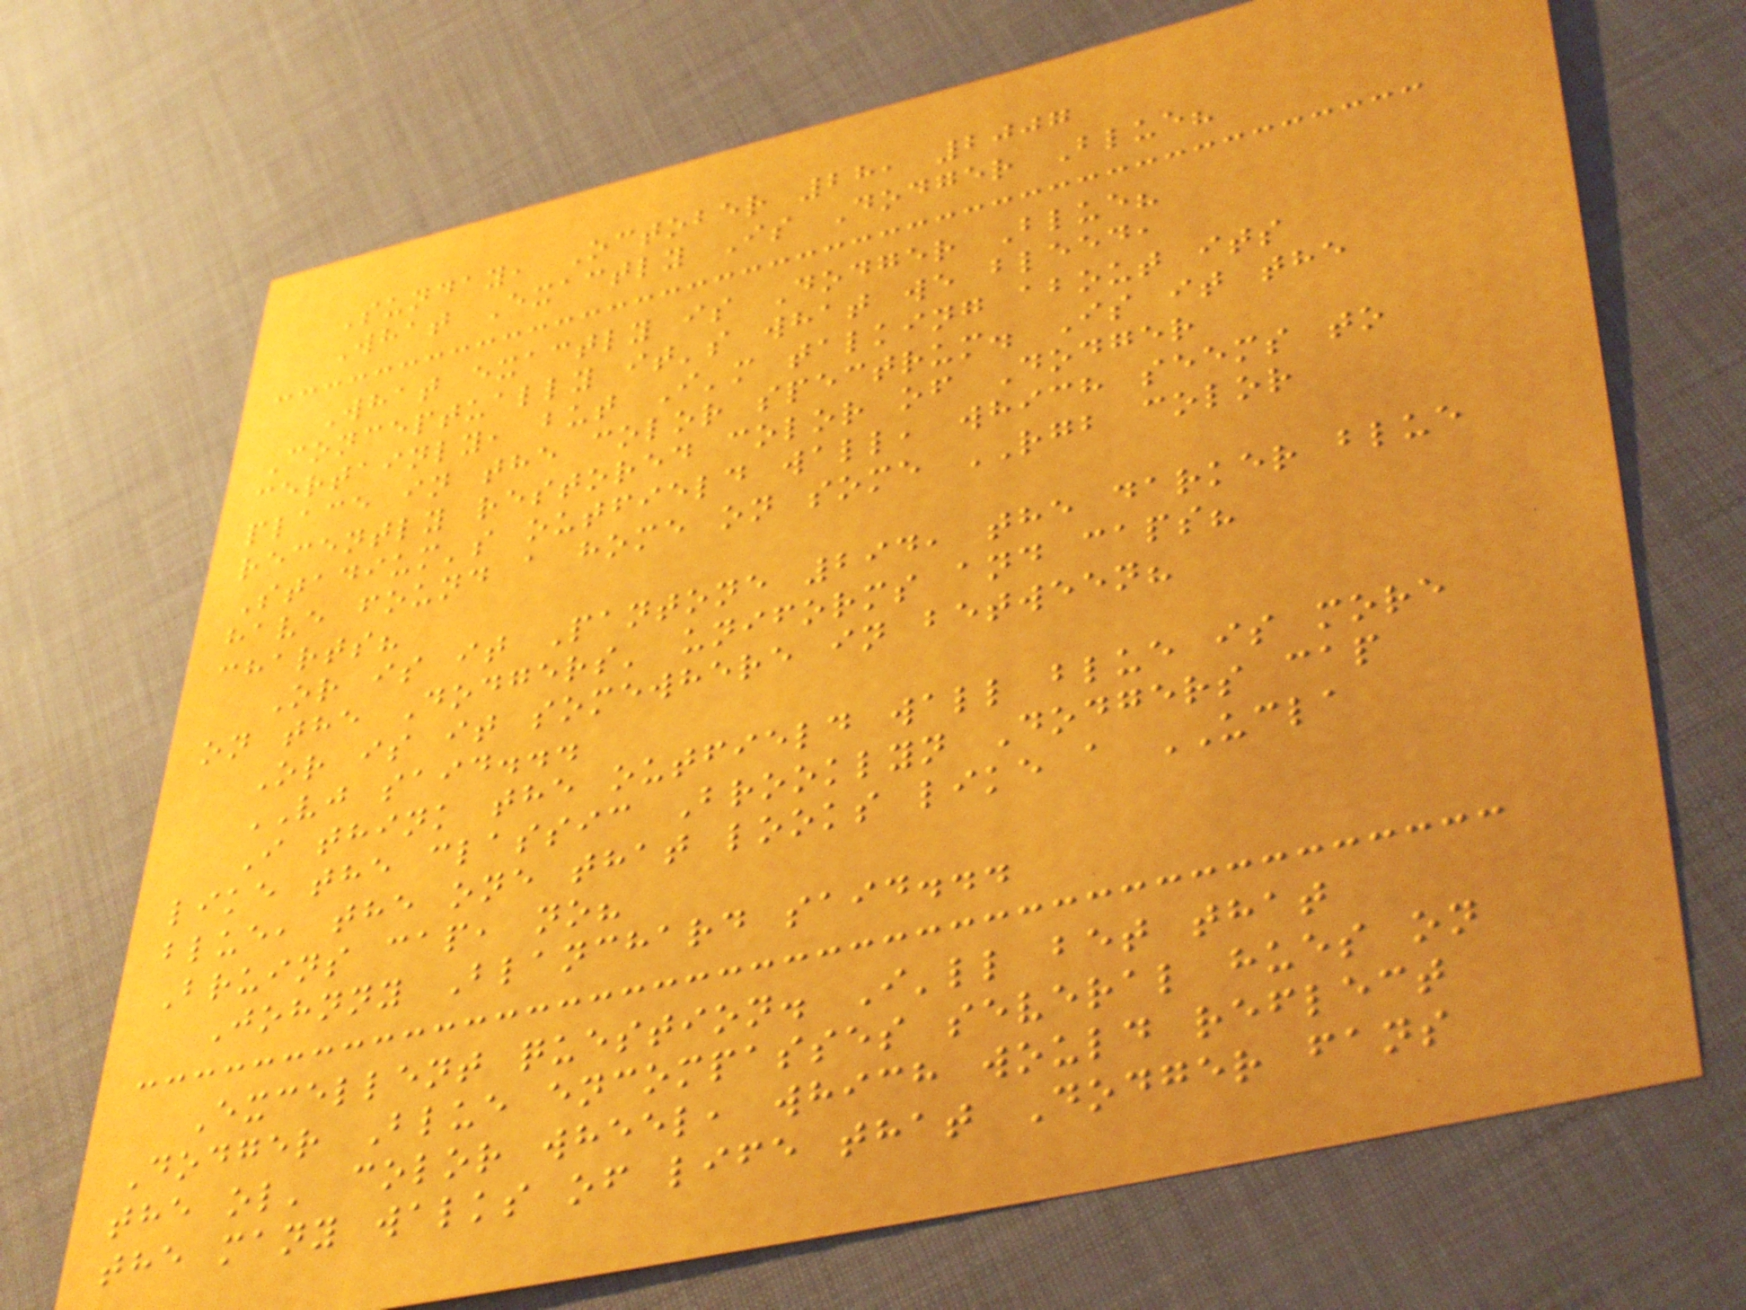Sunday, October 28, 2007
What Exactly Is Dodger Blue?
What exactly is Dodger Blue?
Conceptually it's what we bleed,
certainly, but I'm talking about its
place in the color spectrum. Is it the
recently restored color of Dodger
Stadium's outfield wall, which seems to
have found a home on some RGB color
charts?
Or is it Pantone 294, the darker blue
on the Dodgers' uniforms and caps?
Or is it somewhere in between?
VJ said...
I think the outfield wall blue is more
like the classic Brooklyn Dodgers cap
blue, the one that looks like a UCLA
Bruins cap, no?
Johnny Blanchard said...
Excellent question. I'll bet that
Dodger Blue encompasses several hues on
the ol' color wheel, which would reflect
the many walks of life that Dodger fans
